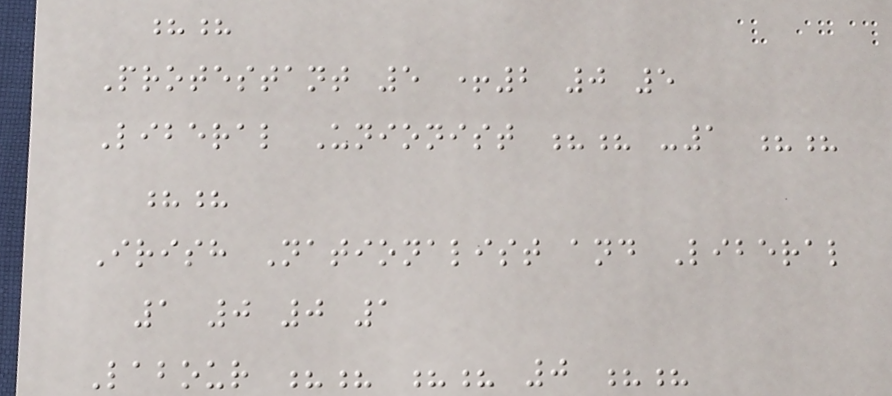??
Protestant 5 +2 0 5
Liberal Unionist ?? -1 ??
??
Irish Nationalist and Liberal
1 0 0 1
Labour ?? ?? 0 ??
